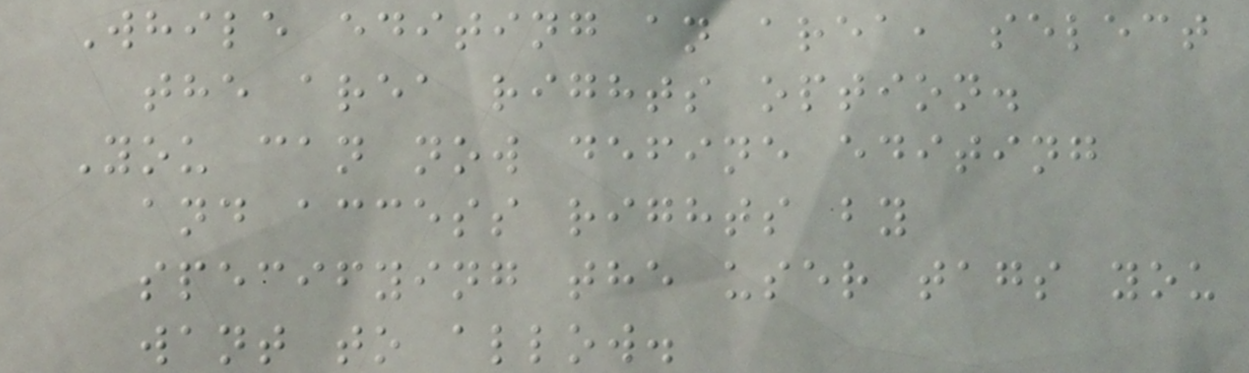While editing an area, select
the area rights option.
You can now define editing
and access rights by
specifying the user tags you
want to allow.
